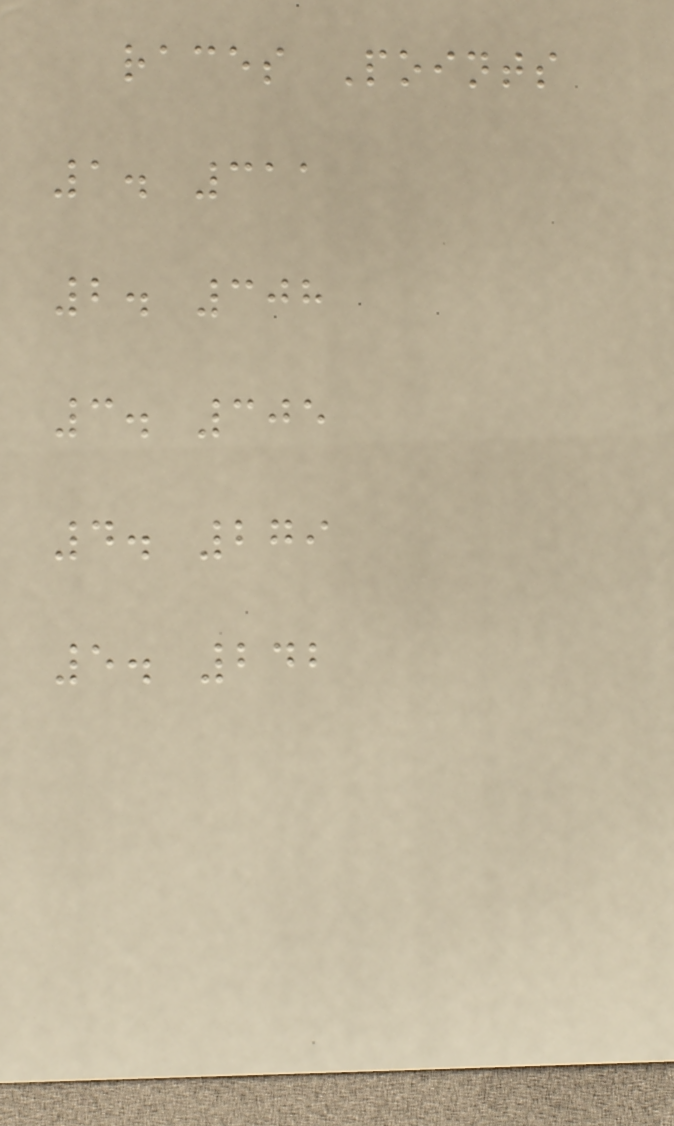races Points
1. 311
2. 308
3. 305
4. 279
5. 242
